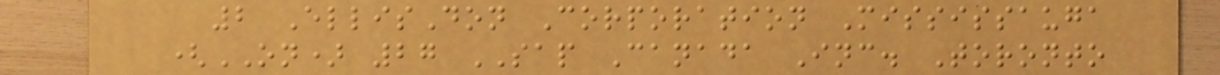2 EllisDon Corporation Mississauga
(ON) 27 SAP Canada Inc. Toronto
